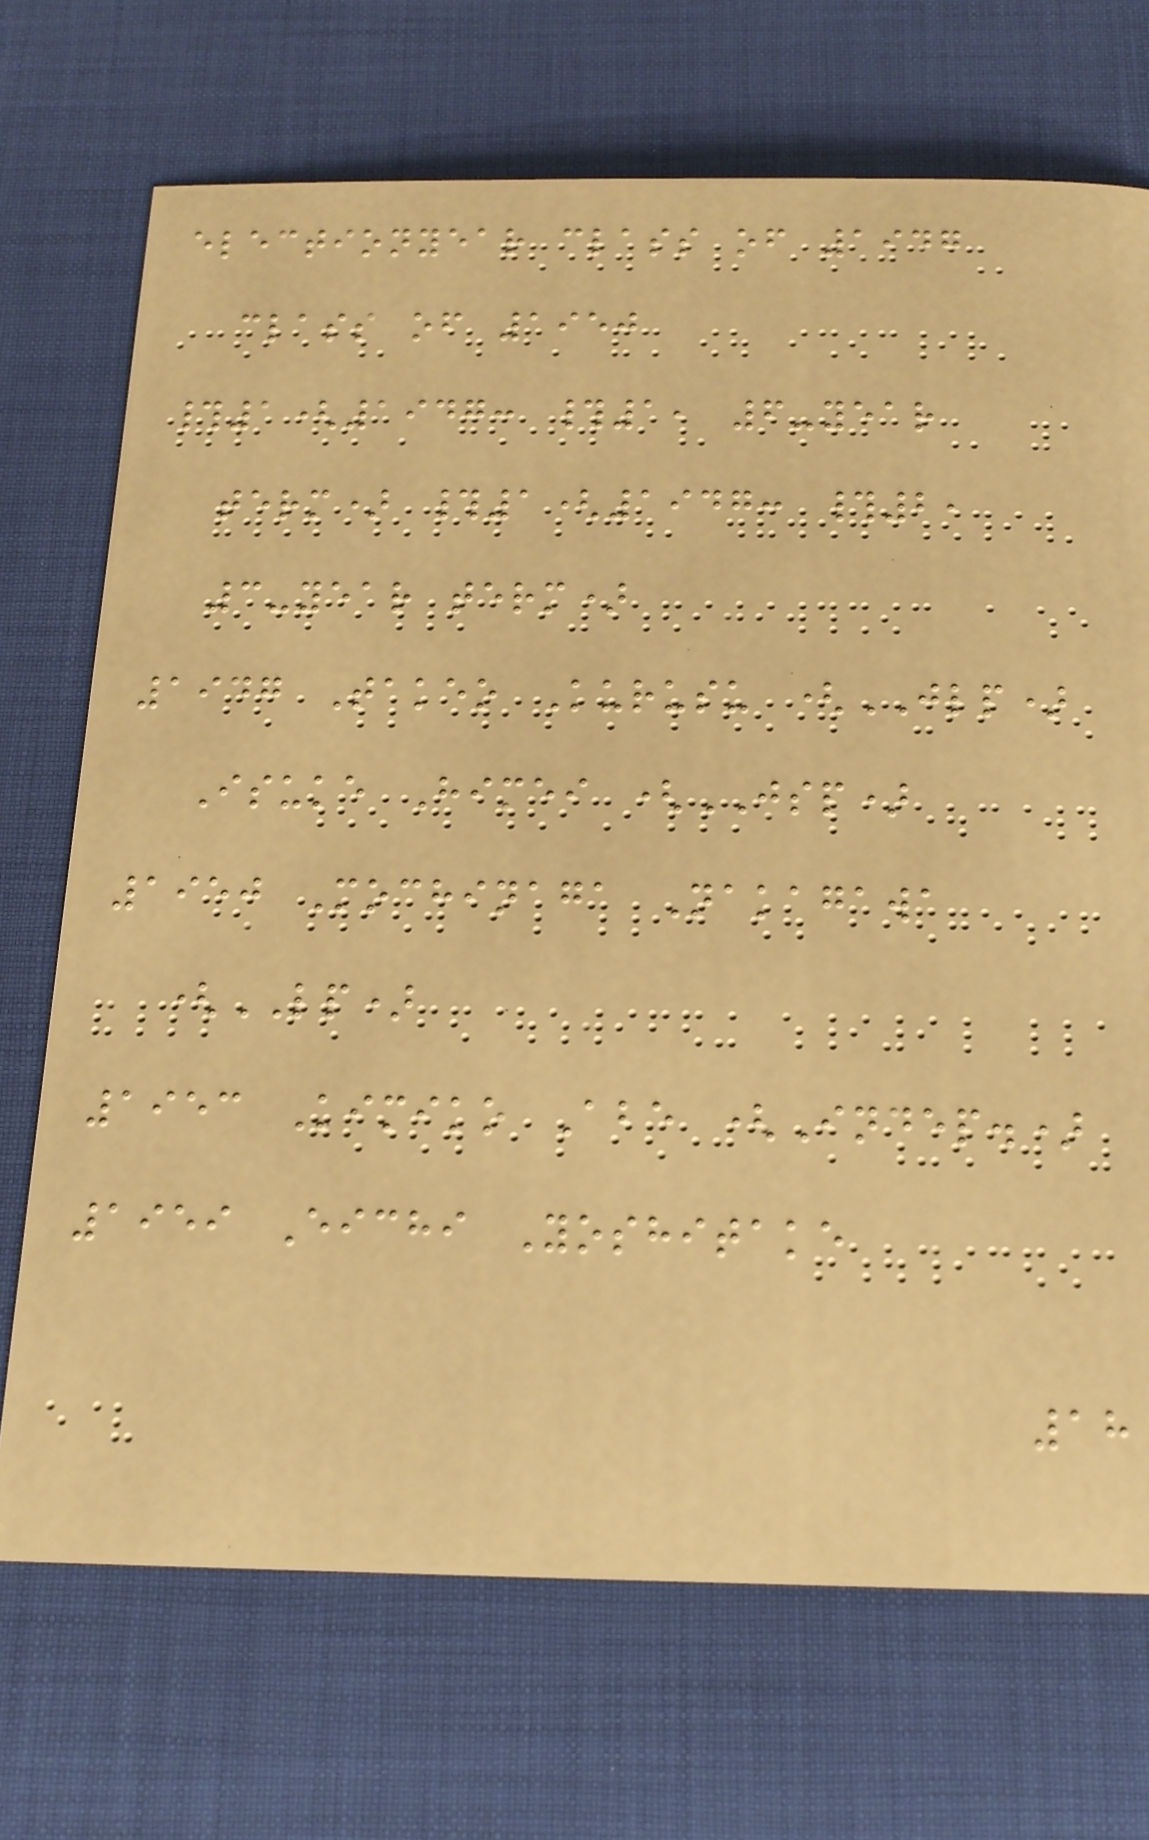electionyear class of 1947
class of 1950
#1(1947: #1, 6-year
term) #1(1947: #2,
3-year term)
1947 Takeo Kurusu (JLP)
Isuke Himei (JSP)
1950 Mochinaga Nakagawa
(LP)
1953 Kimiko Abe (Indep.)
1959 Eichi Yoshitake
18
